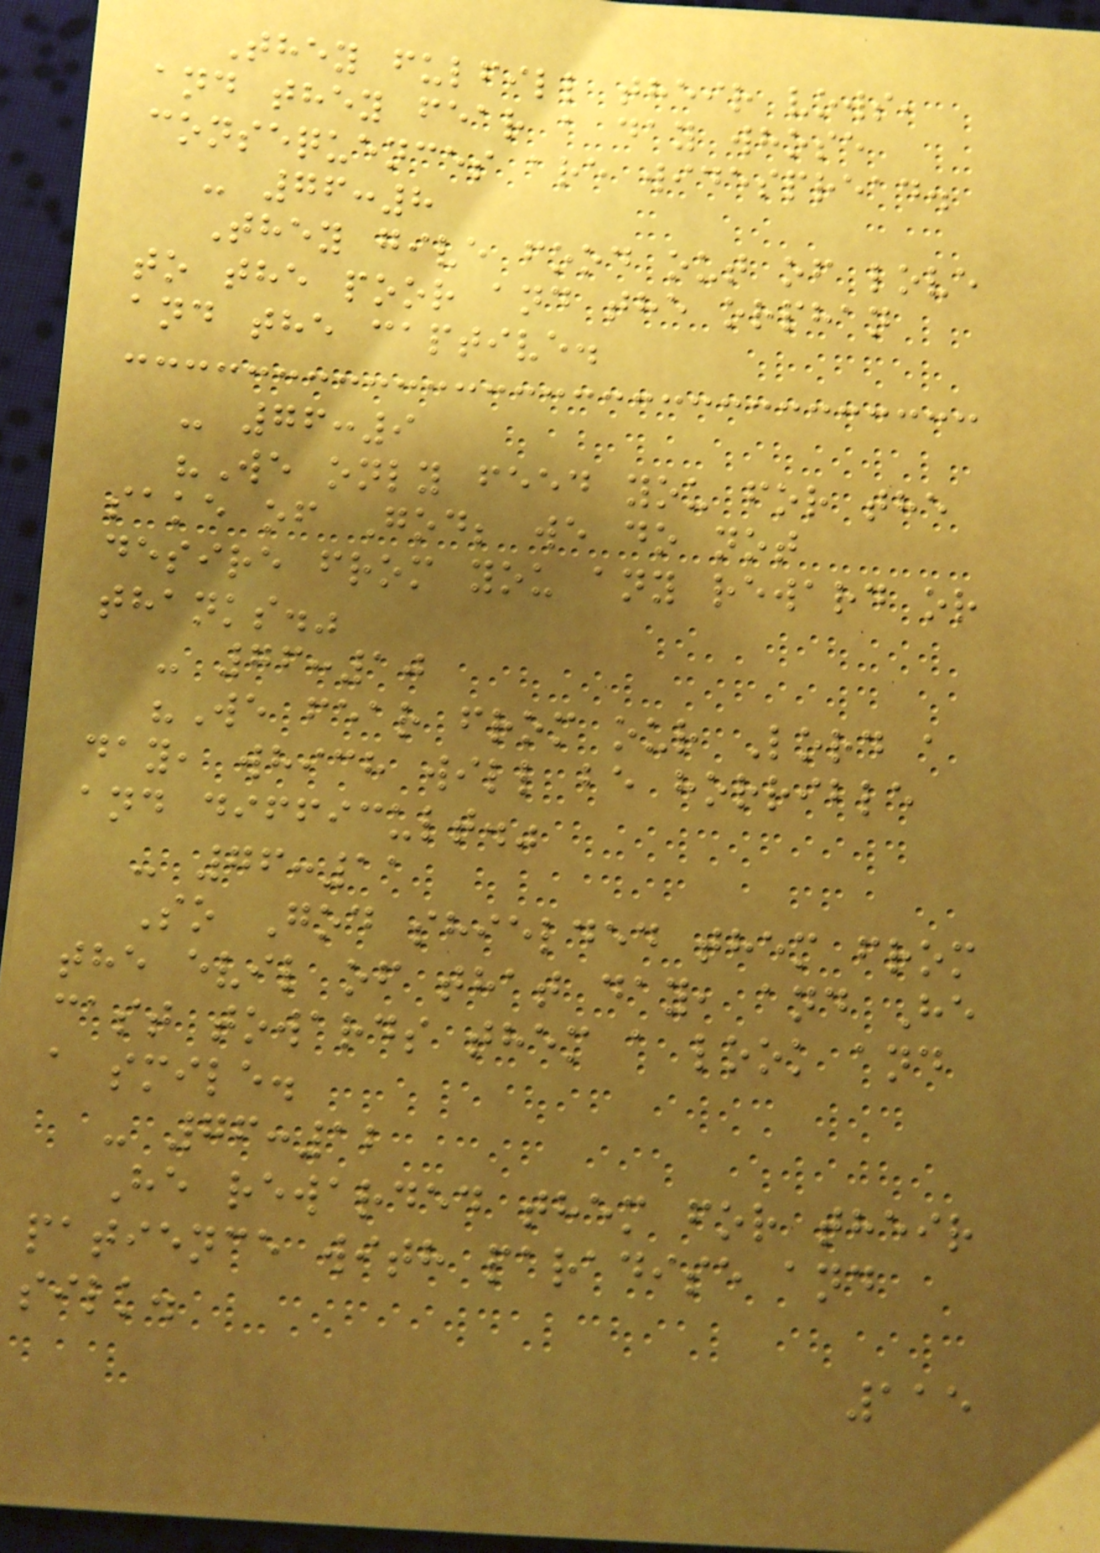They fulfill their vows,
and they fear a day whose
consequences are widespread.
- 76:8
They give food out of love
to the poor and the orphan
and the captive.
- 76:9
"We only feed you for the
sake of God; we do not
desire from you any reward or
thanks."
- 76:10
"We fear from our Lord a
day, which will be horrible
and difficult."
- 76:11
So God shielded them from
the evil of that day, and He
cast towards them a look and
a smile.
- 76:12
He rewarded them for their
patience with paradise and
silk.
115
